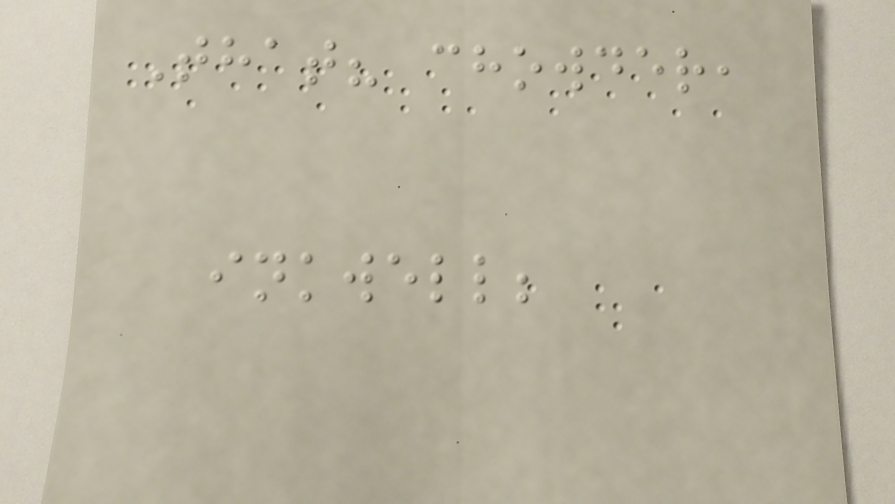That? chowder,
inkwell;
